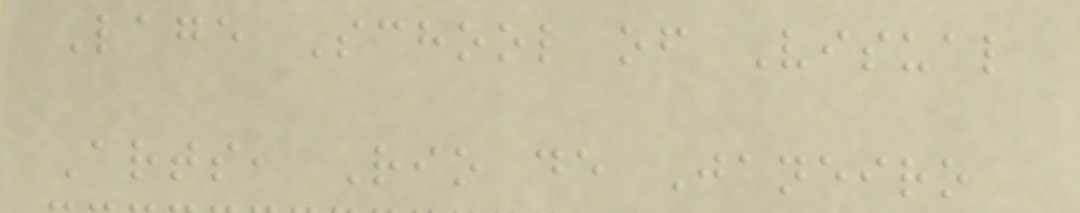Lage School of Visual
Arts, Rio de Janeiro
